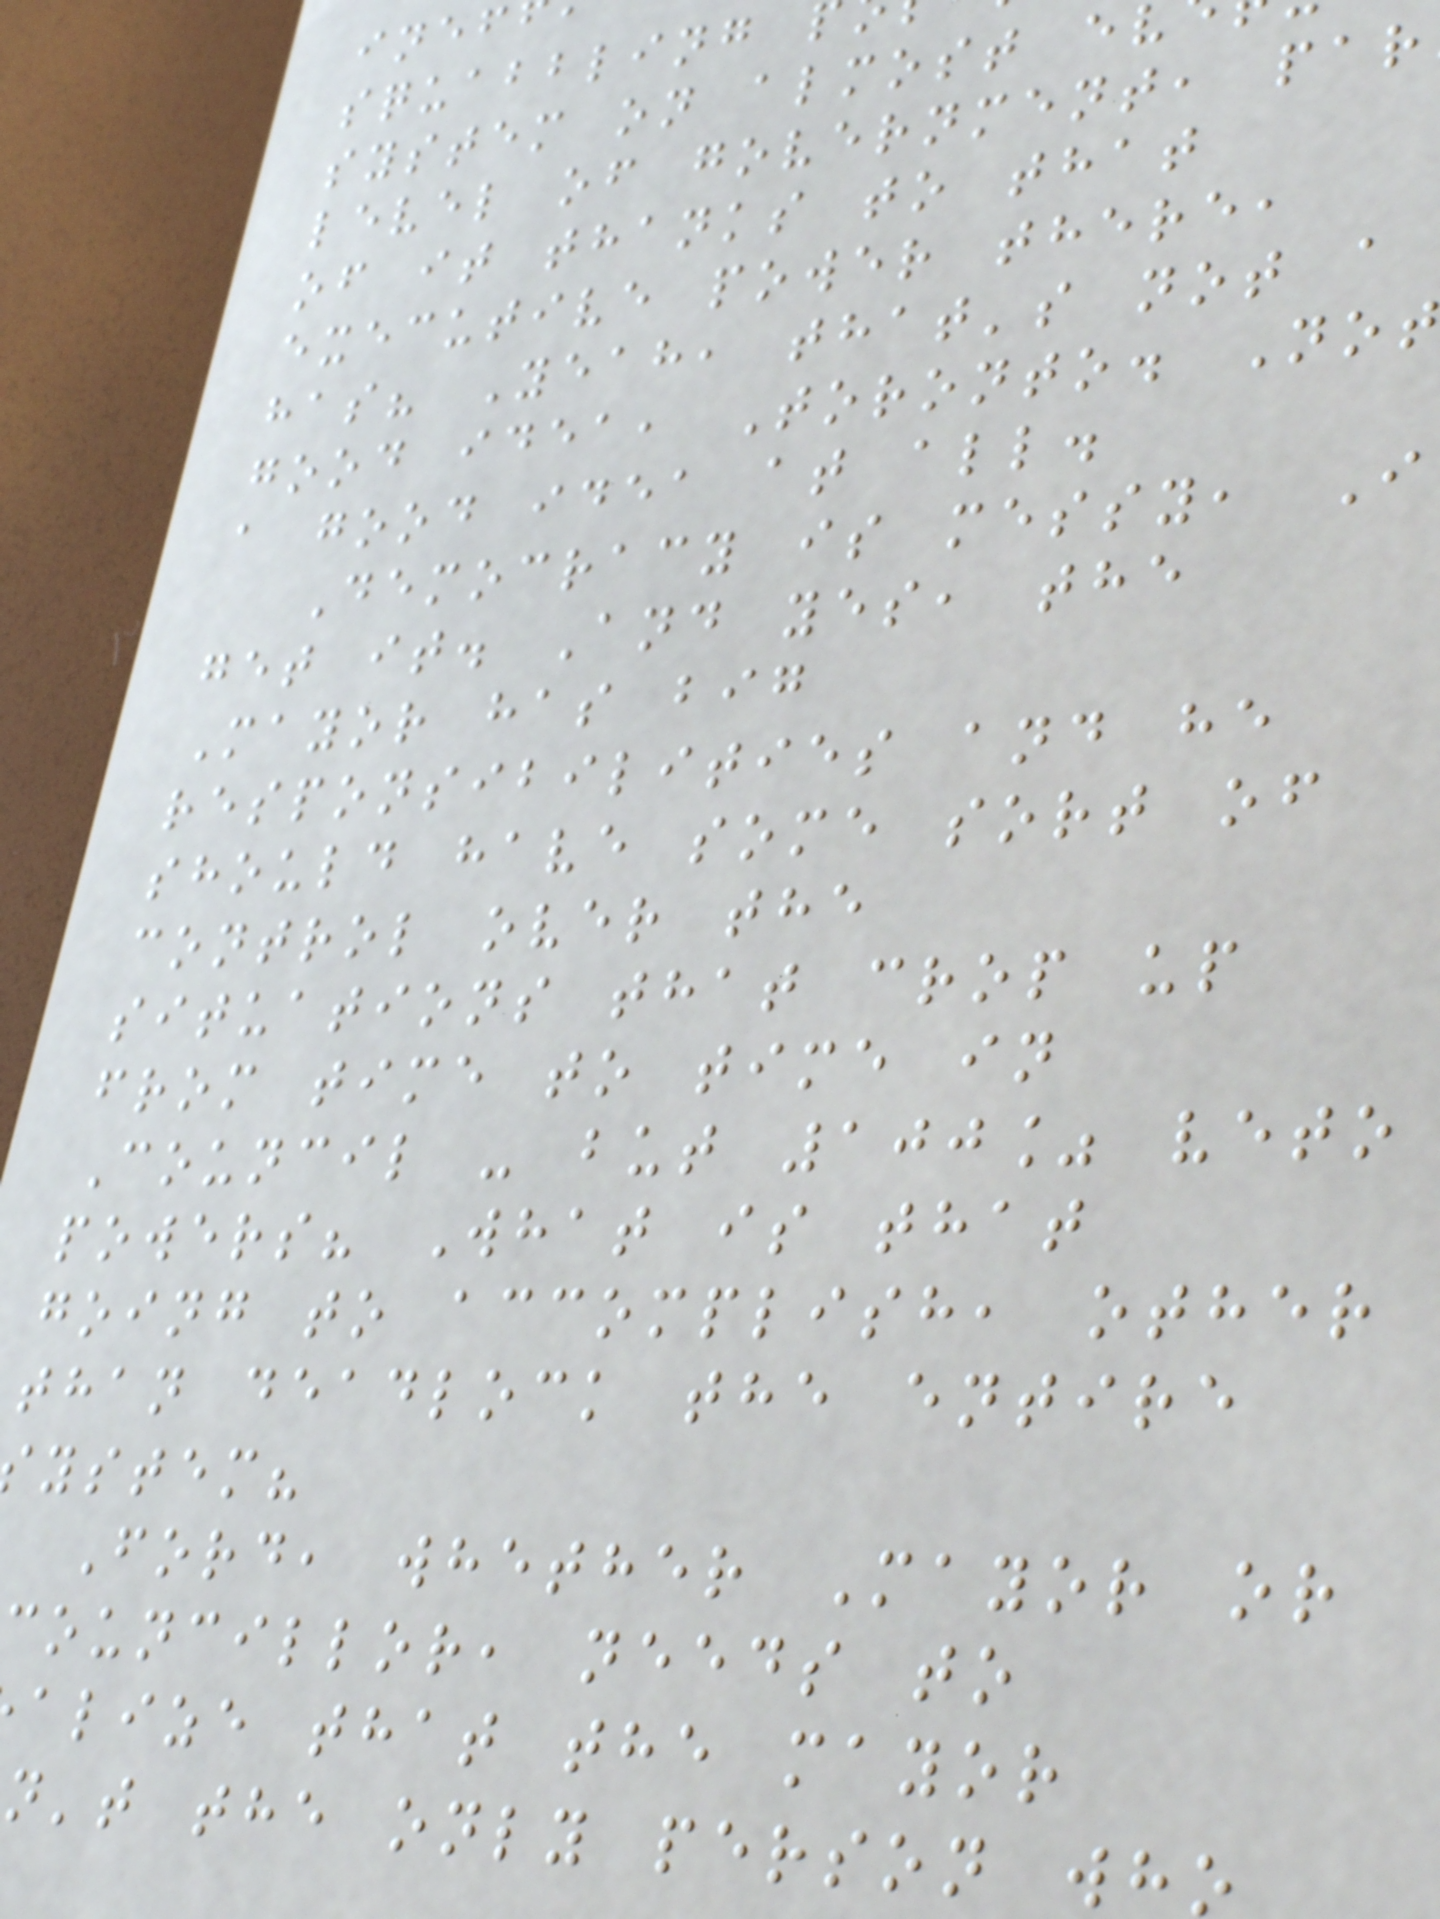inef
squabbling
system on almost e
level of government, par
of it thanks to that
executive power there,
has? Yeah, that's not a
good idea, Toronto. Not
a good idea at all.
Democracy is messy, I
get it. And yes, the
Mayor has big
responsibilities and he
should have some sort of
control over the
situations that crop up
from time to time in
Council - but 100% veto
powers? What is that
going to accomplish, other
than deadlock the entire
ystem?
Ford, whether Mayor or
councillor, needs to
alize that the mayor
n't the only person who
